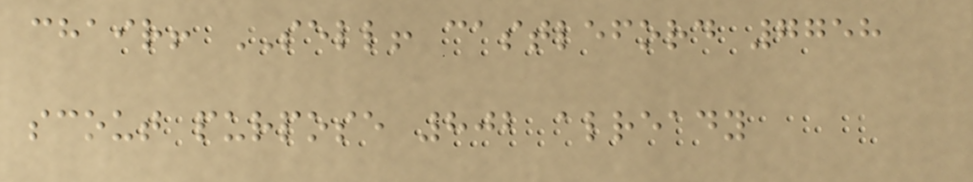chair! SELL! castleford 7758
scout purpose 802 already
